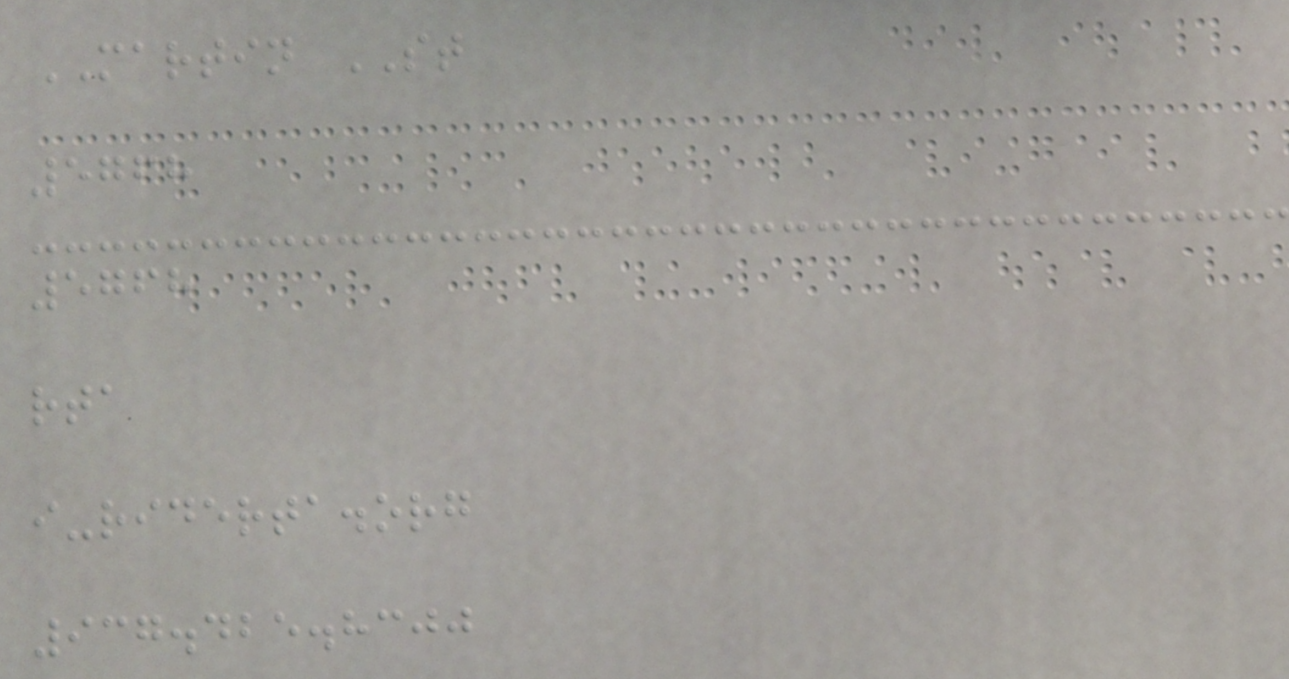MARTIN ST
5768
5768
rta
i-riderta.org
937.425.8300
